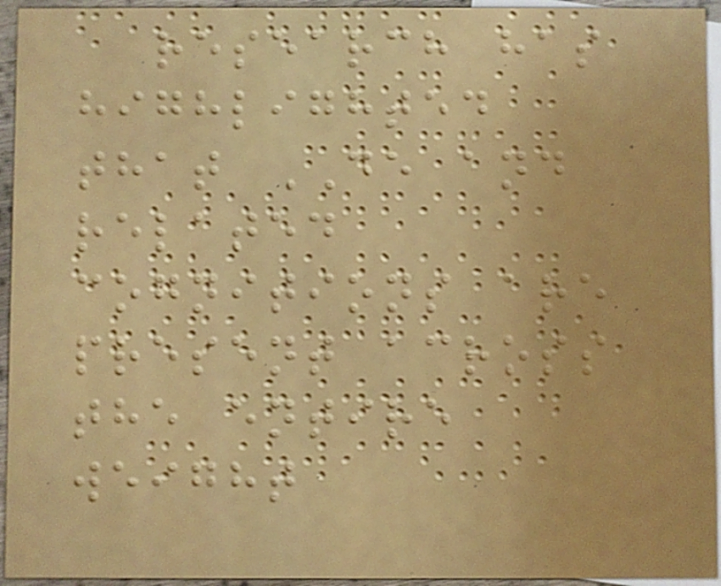research has
highlighted
that DE and
related
cognitions are
present across
the entire
weight
